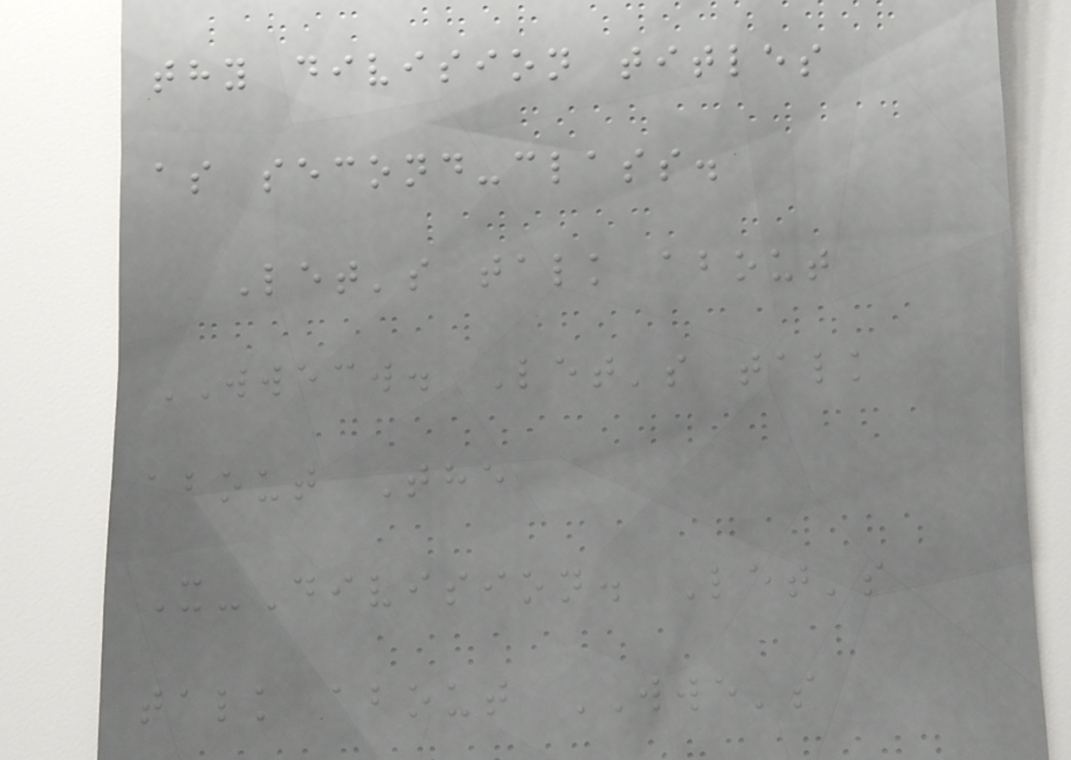thy division titles
as second-class.
Let's talk about
WWECW. Let's talk
about The
X-Division. Let's
talk about WWE's
